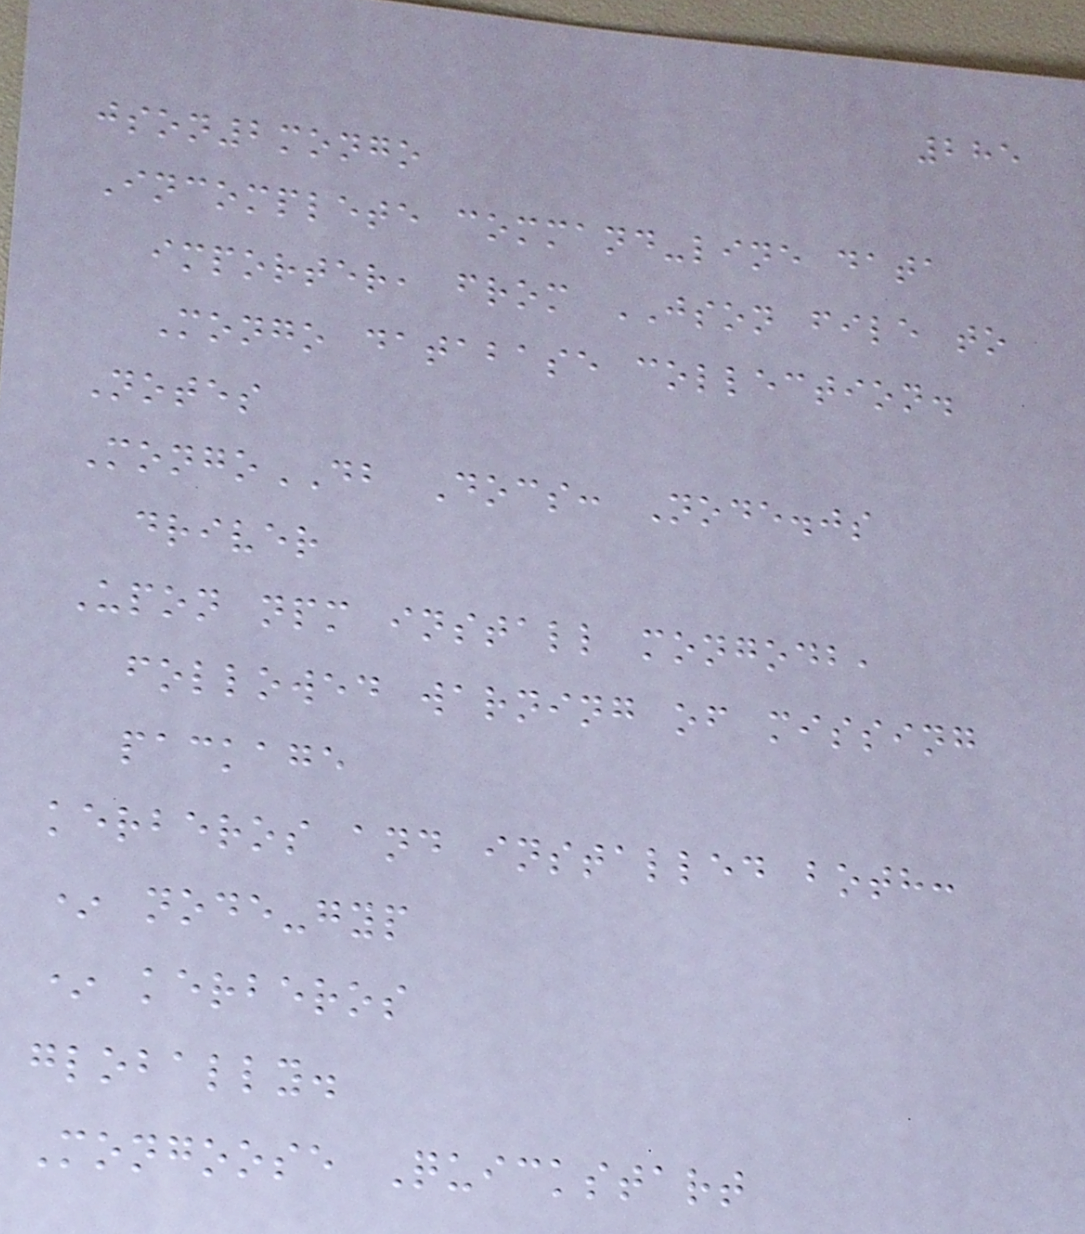285
json2mongo
Incomplete command-line data
importer, from JSON file to
Mongo database collection.
Notes
MongoDB Docs: Node.js
driver
Upon npm install mongodb,
followed warning of missing
package
kerberos and installed both:
* node-gyp
* kerberos
globally.
Mongoose Quickstart
